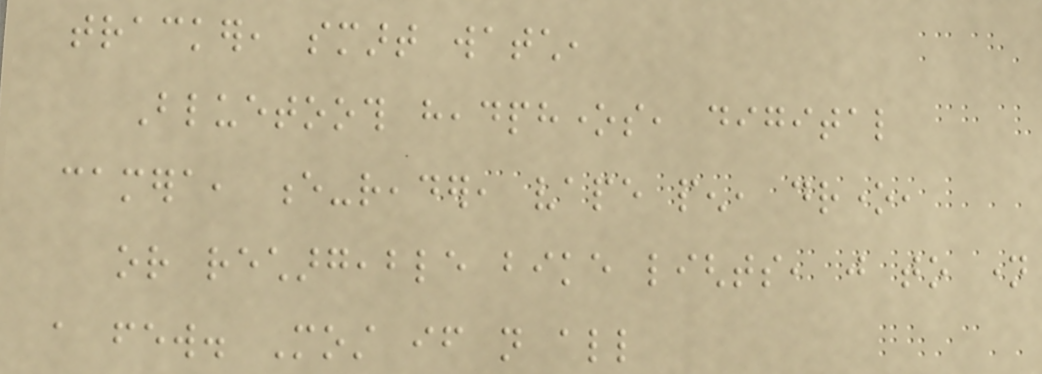tracker, smart watch,
Bluetooth headphones, digital
camera, e-reader, vape pen, drone,
or rechargeable bike lights, just to name
a few. Most if not all
